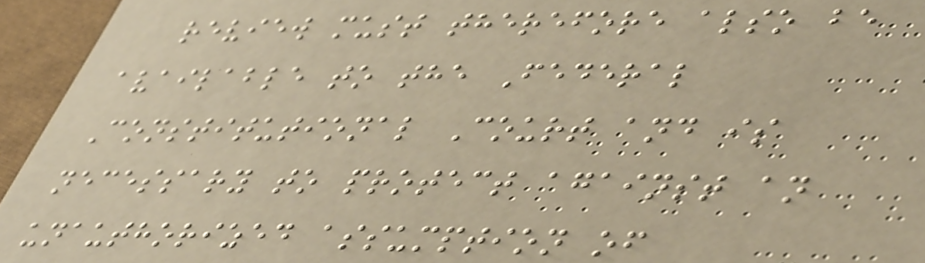review must therefore also be
available to the Federal
Constitutional Court and is
necessary to protect against an
unauthorized assumption of
